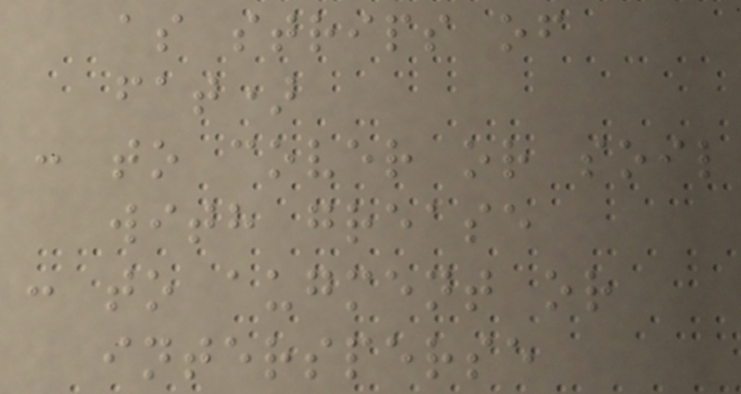as strips of
fat)
: to cover or soil
with grease
: to augment or
intersperse
